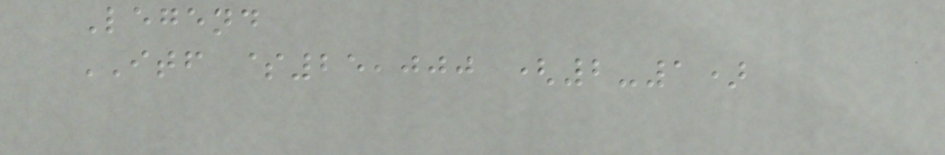Legend
ITF $25,000 (2-1)
